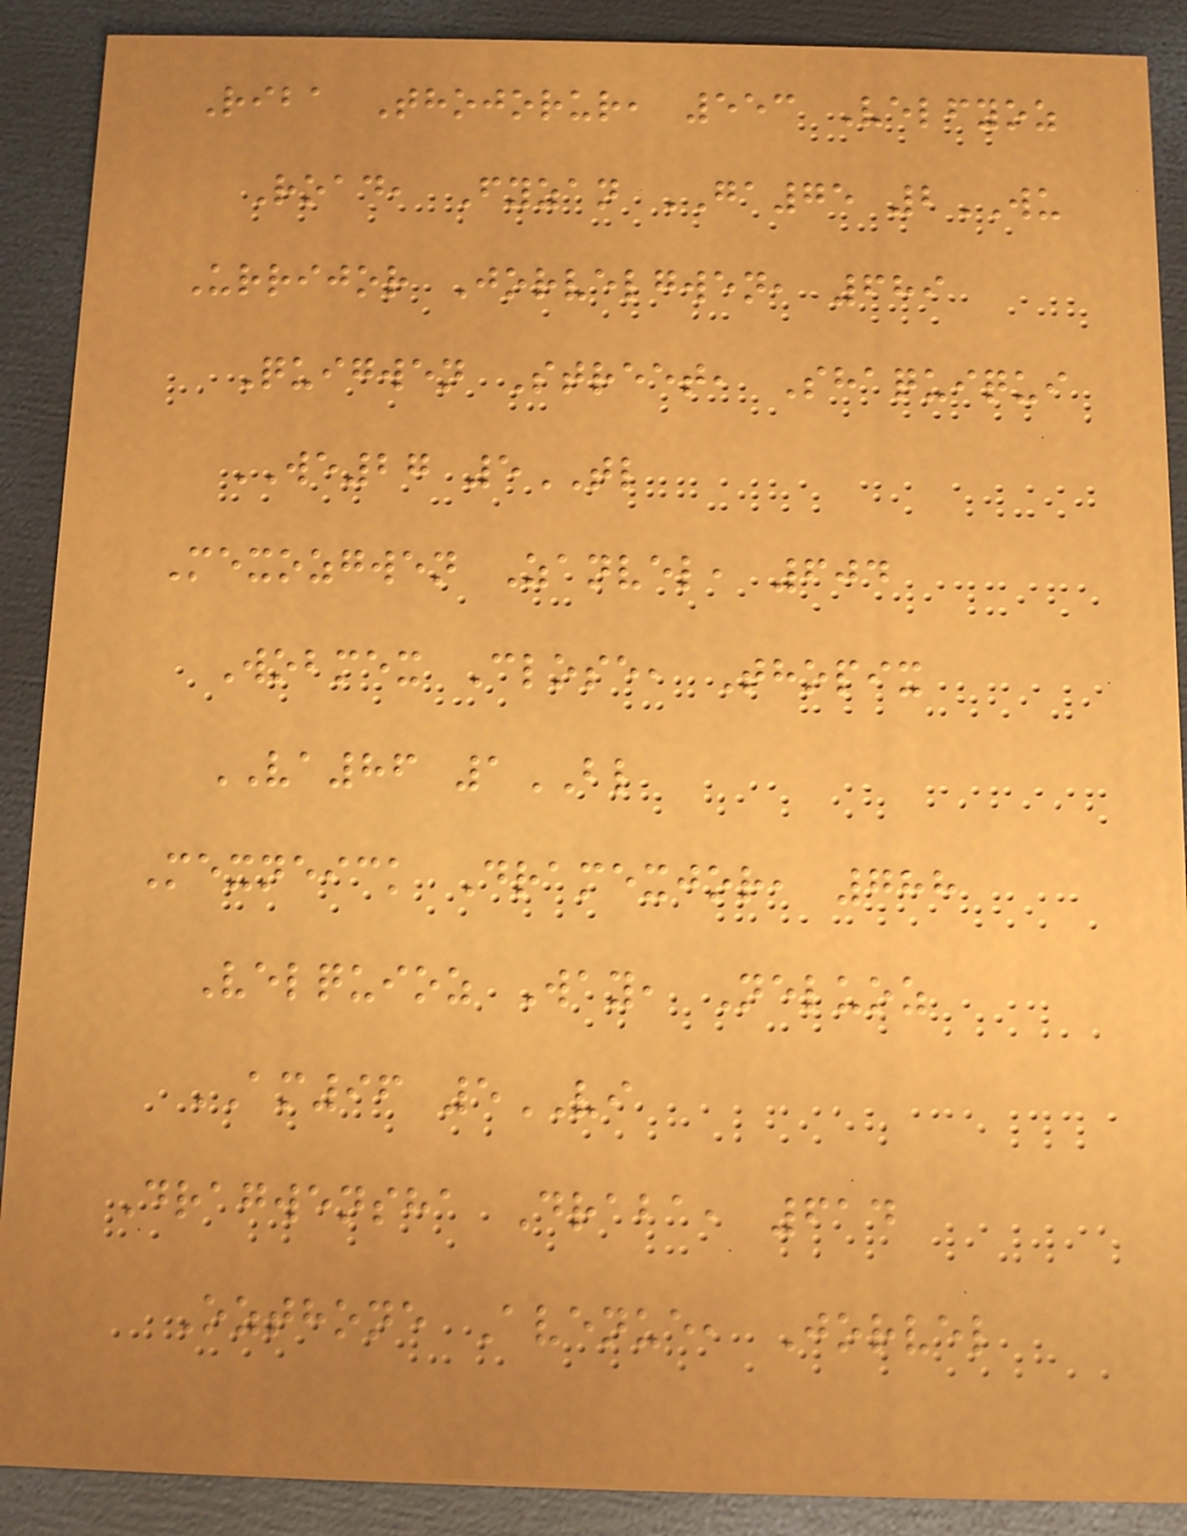Riba Thojorur, 553 Velfyoz
Road, Fyzan GA75 2WU
Urrijor Jorvelgwen, 689
Quigwen Street, Shaquiqui
WE27 5TL
Mexozgwen Zanvel, 604
Wobmex Close, Thopix
VA86 1BL
Mexneick Dramexjor, 788
Velquioz Way, Neluoz
AM96 5VI
Dragwensha Draba, 614
Ozthone Avenue, Jorvel
